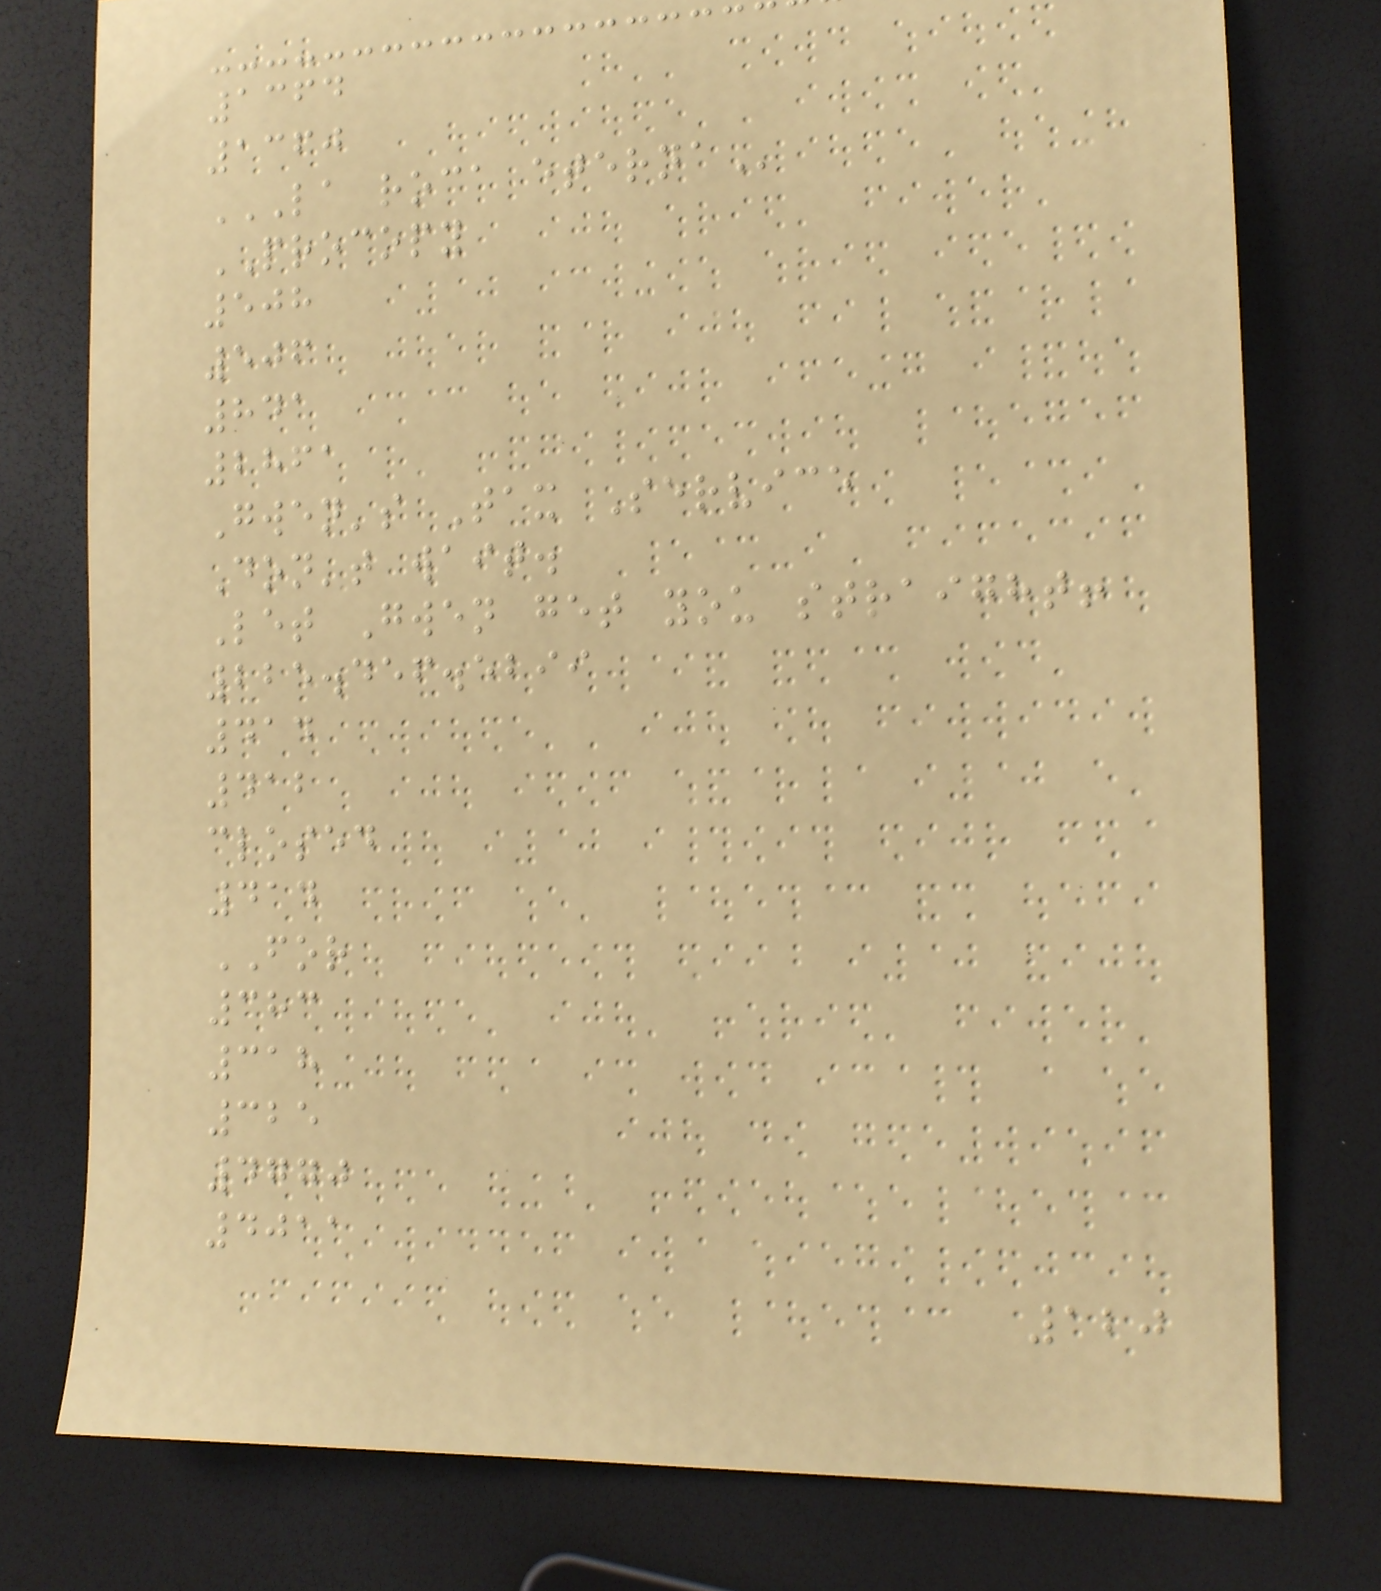1364
1360
LA ROCA ETERNA
PROCOPY
508
506
841
2861
Gwen's Tax Service
Don't wait.
Let Gwen get you straight!
225.456.5299
414
412
closed
414
FOR
383
318
325
4770
4011
120
